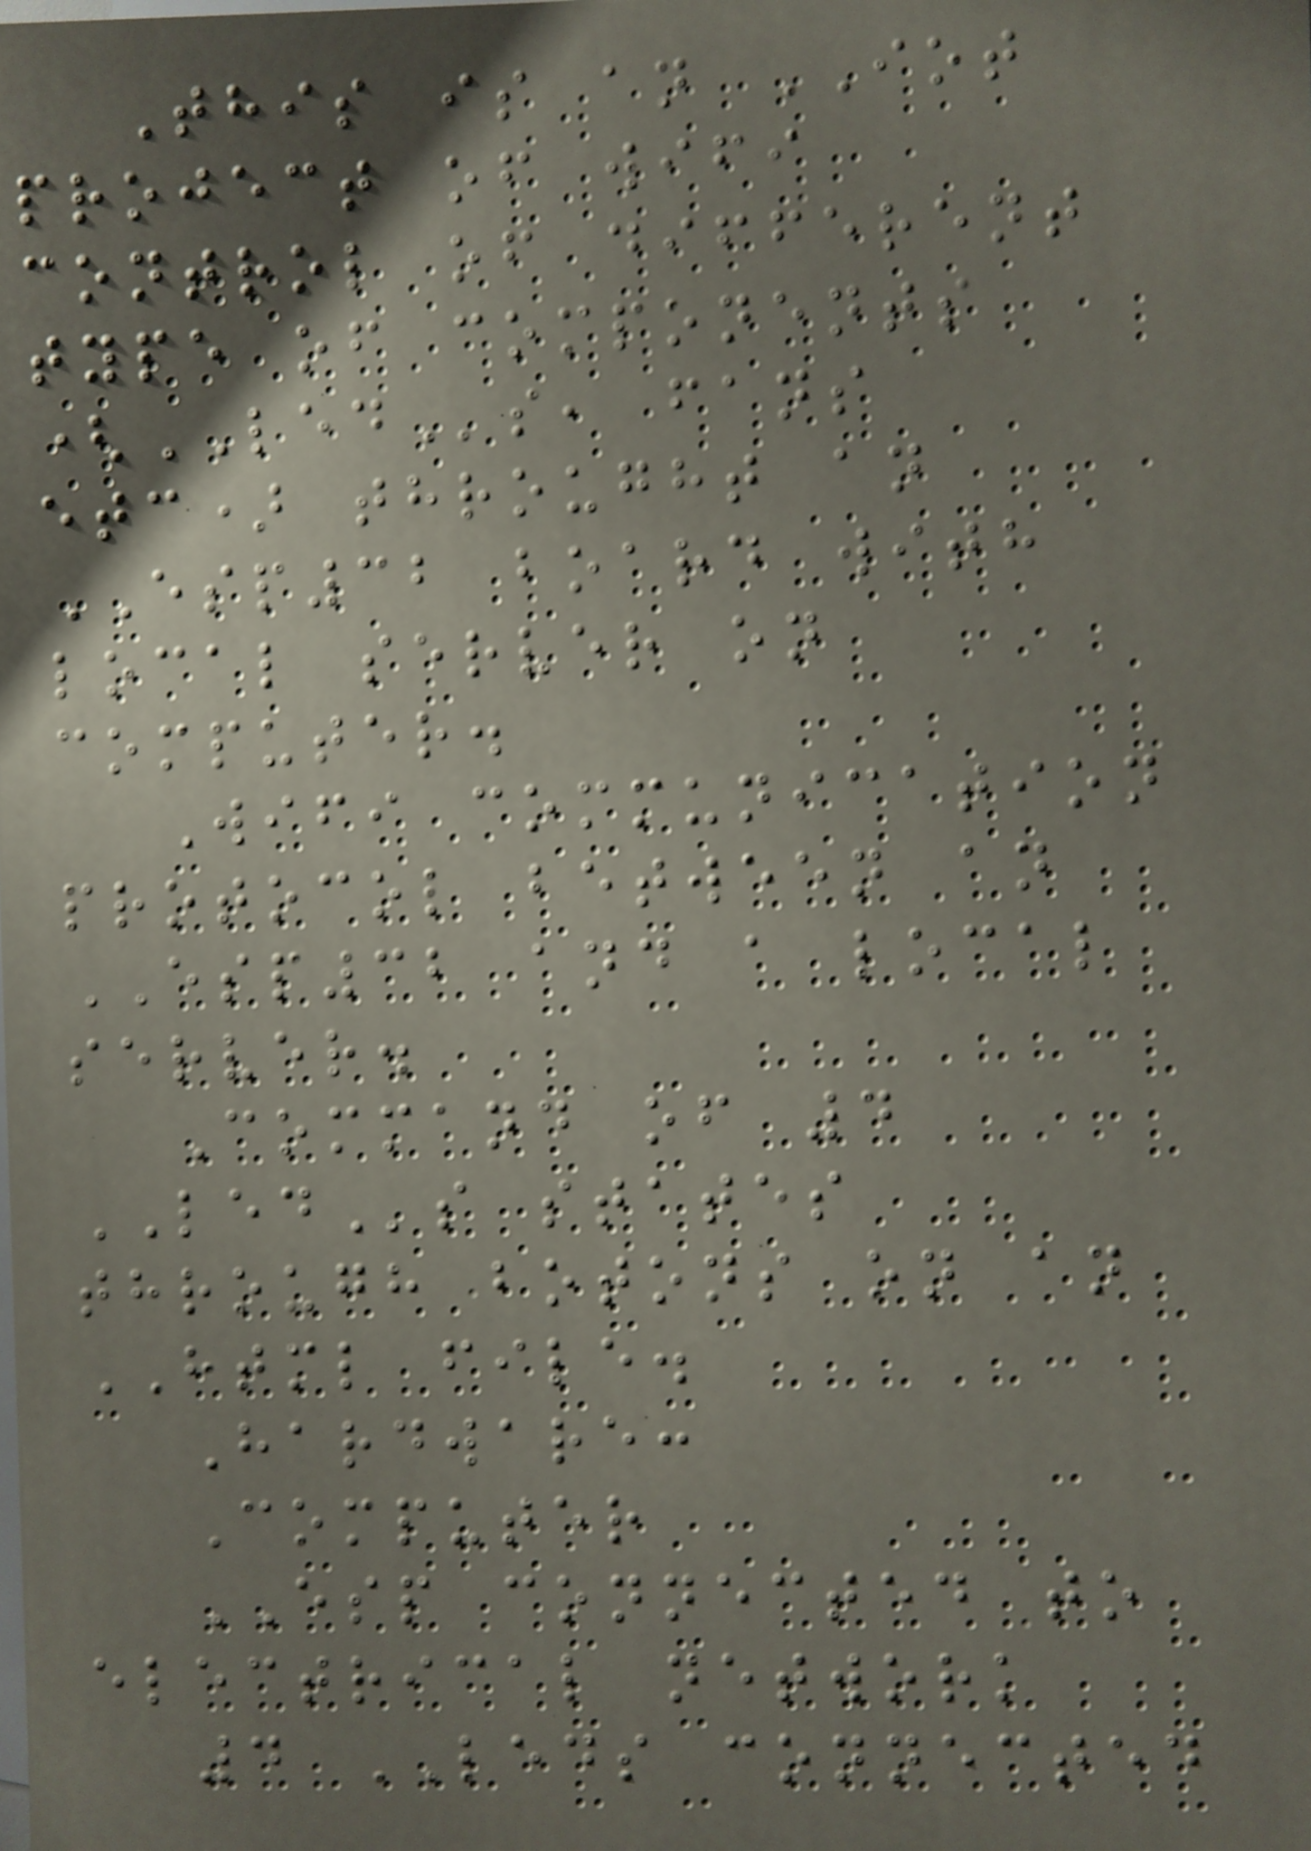This is an IOT
project of wifi
control of different
type of components
(LEDs, fans
etc) throught an
ESP32 board with
local server on
computer.
Wifi communication
protocol between an
ESP32 and a local
server.
Command of 4
LEDs states
through botons on an
HTML file.
Hardware:
Computer
ESP connected to
electrical network
4 LEDS connected
